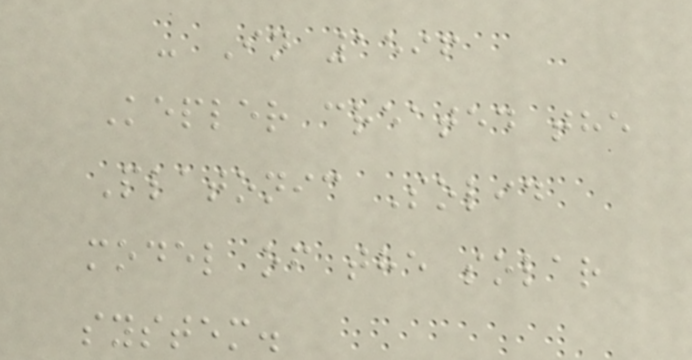- In 1596
Kepler created the
Platonic Solid
model of the solar
system.
